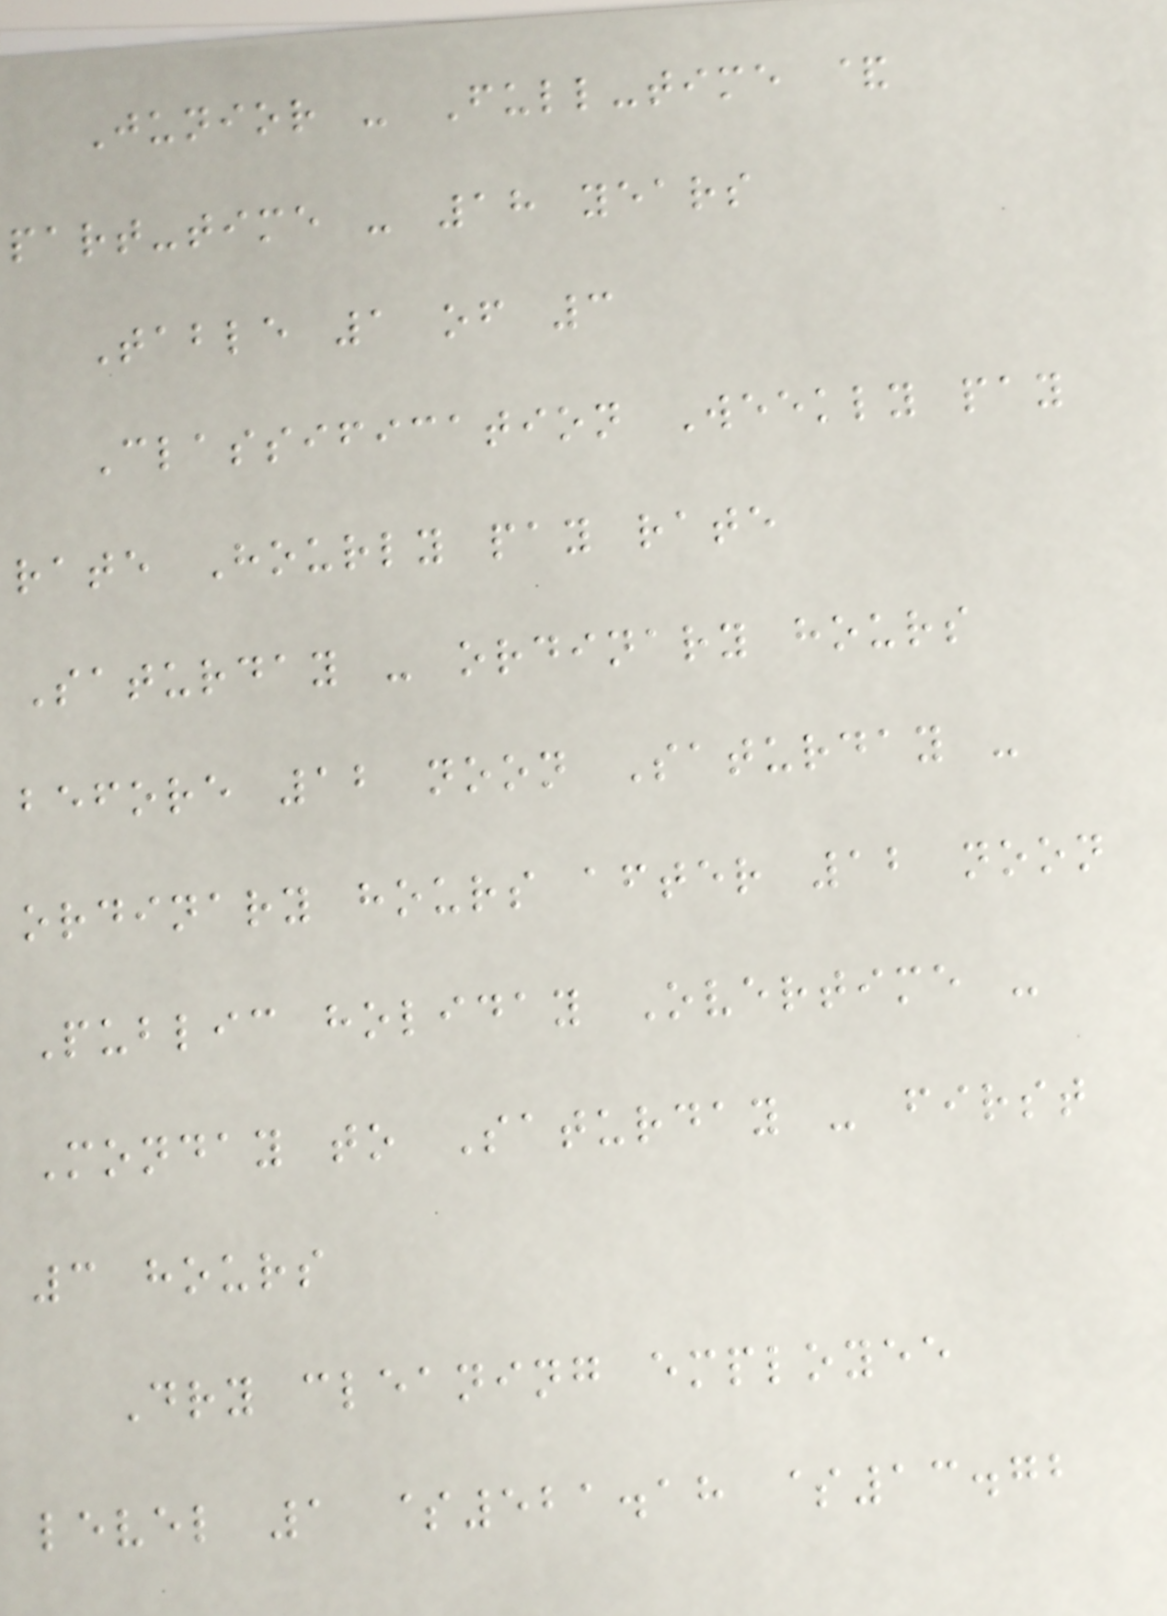Junior - Full-time &
part-time - 18 years
Table 1 of 3
Classification Weekly pay
rate Hourly pay rate
Saturday - ordinary hours
before 12 noon Saturday -
ordinary hours after 12 noon
Public holiday Overtime -
Monday to Saturday - first
3 hours
Dry cleaning employee
level 1 $521.18 $13.72
